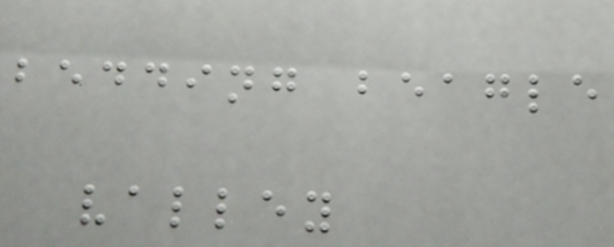bedding beagle
valley
